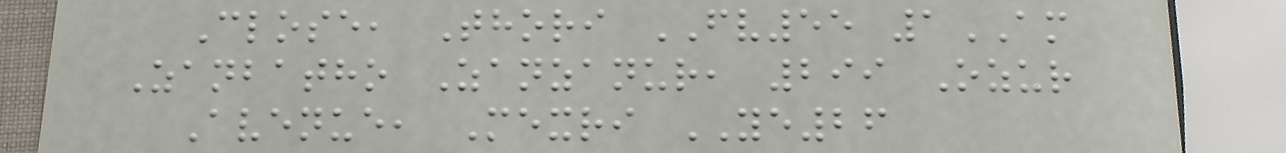Close, Thori FV55 1AM
Zanbatho Zanzanur, 299 Ozur
Avenue, Mexri YE26
